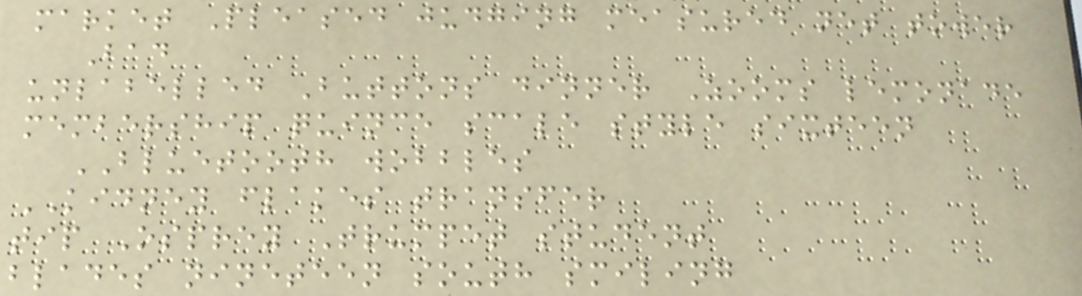market Pleased judging measured net tower
Bad
unlabelled Buttons dinner Zooms lemonade
membership quince scale style sixteen
BLUETOOTH wobbles
KIDNEY flakes transfer
tip Osprey Trumpet student
blades nineteen south smiling
